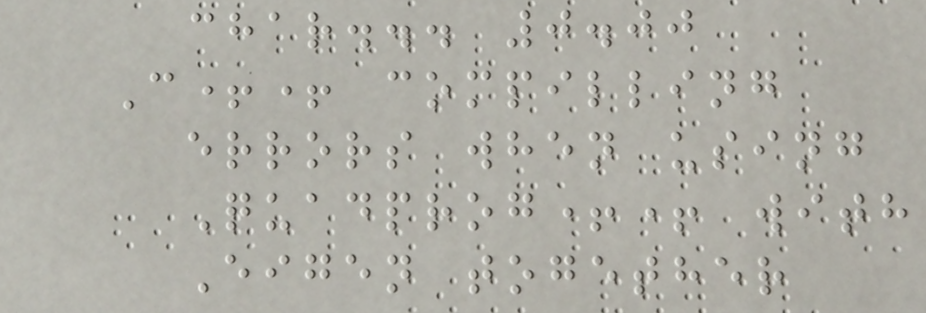char... 0.00
C++ compilling
errors when using
Quadprog++ with
Eigen together
